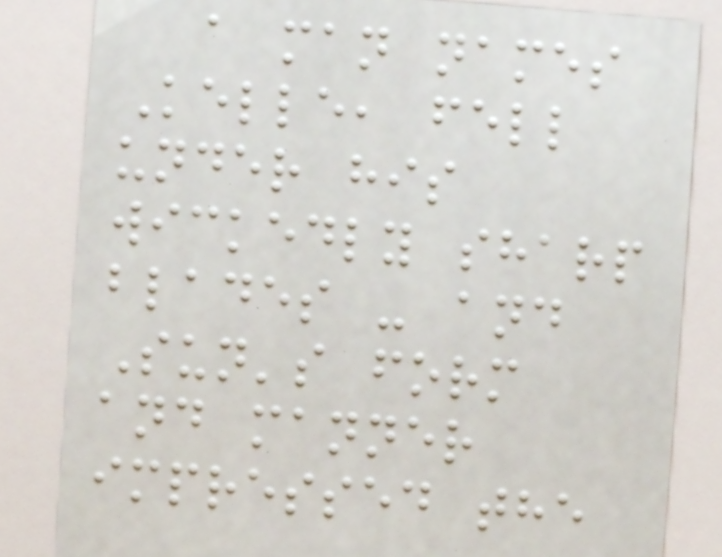a man names
Kelle, fell
under his
wickedly sharp
blades - and
Sun's form
and manner
impressed the
